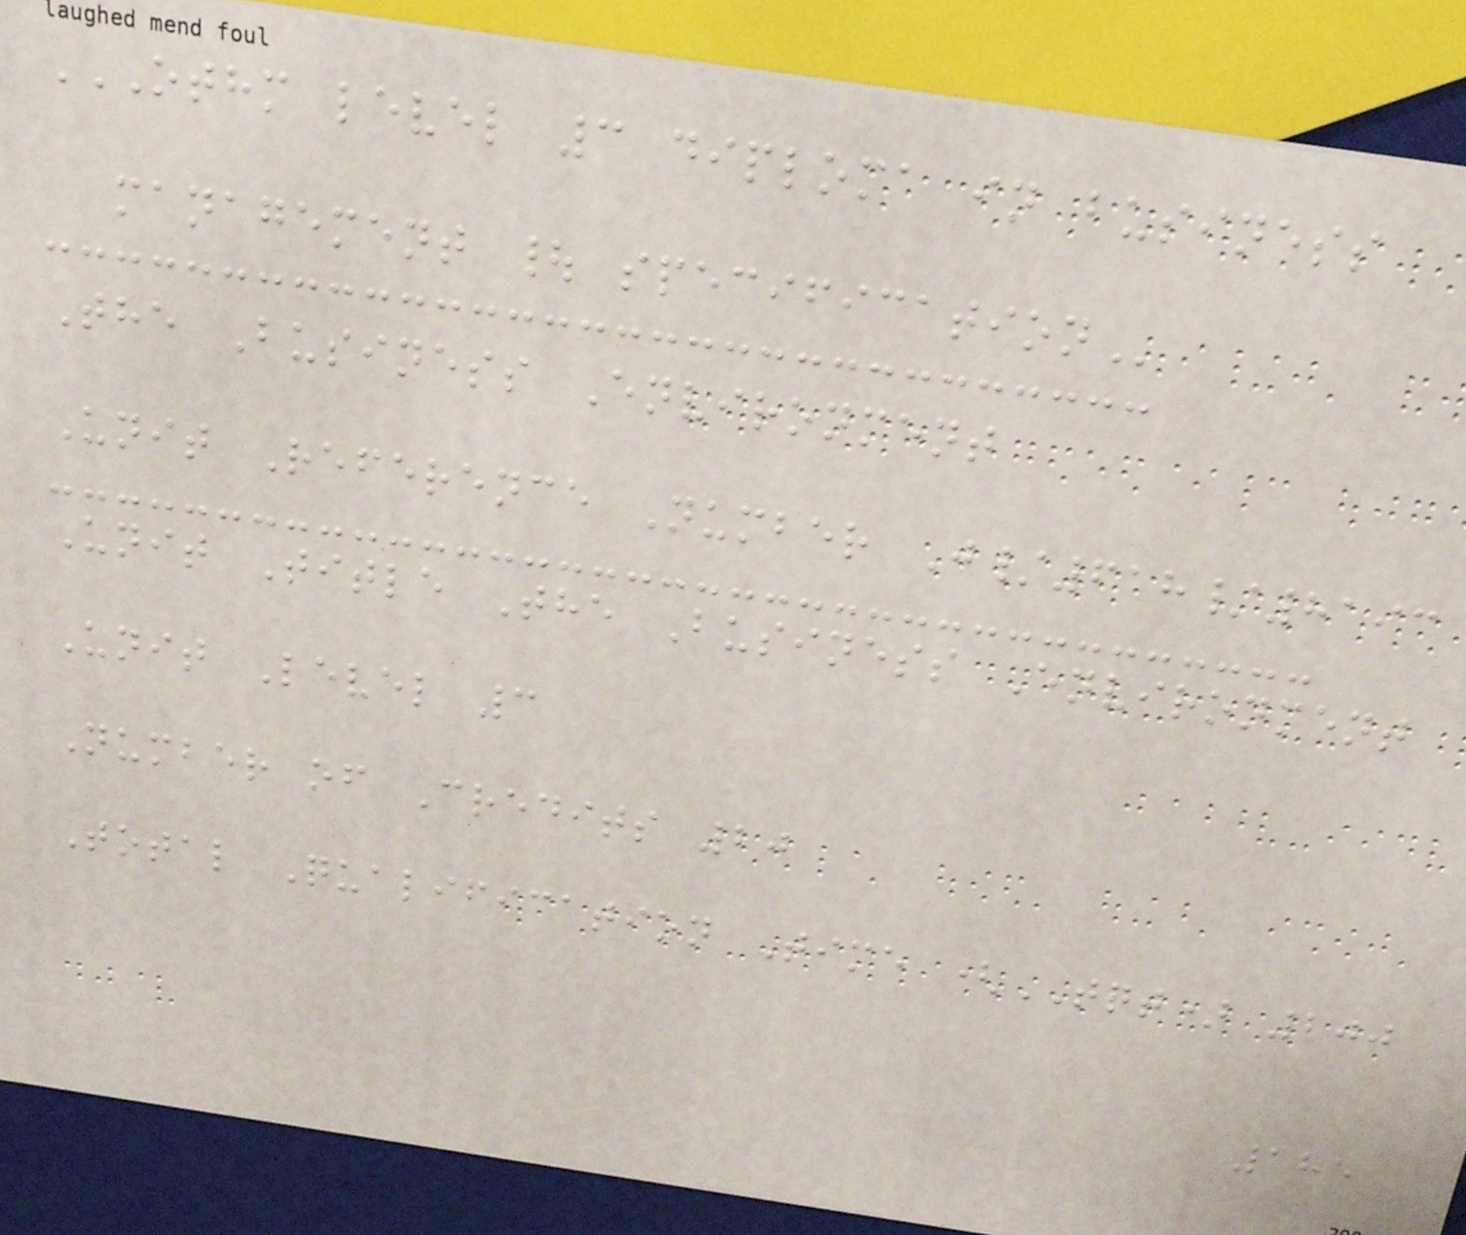OTHM LEVEL 3 DIPLOMA IN BUSINESS
MANAGEMENT | SPECIFICATION
The Business Environment
Unit Reference Number J/618/8193
Unit Title The Business Environment
Unit Level 3
Number of Credits 20
Total Qualification Time (TQT) 200
185
